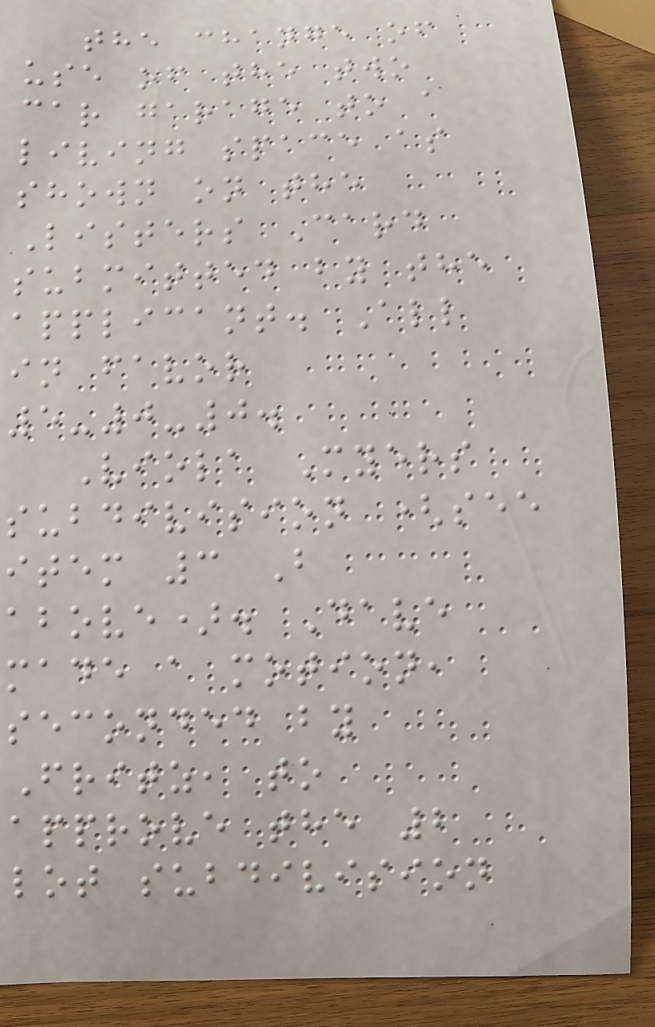the change of
use of the two
car garage to a
living space as
shown on the
Listers Card
submitted by the
applicant. All
in favor
5-0-0.
Viola Myers
subdivision (see
item 3 B
above). Dave
made a motion,
seconded by
Fritz, to
approve the 2
lot subdivision
